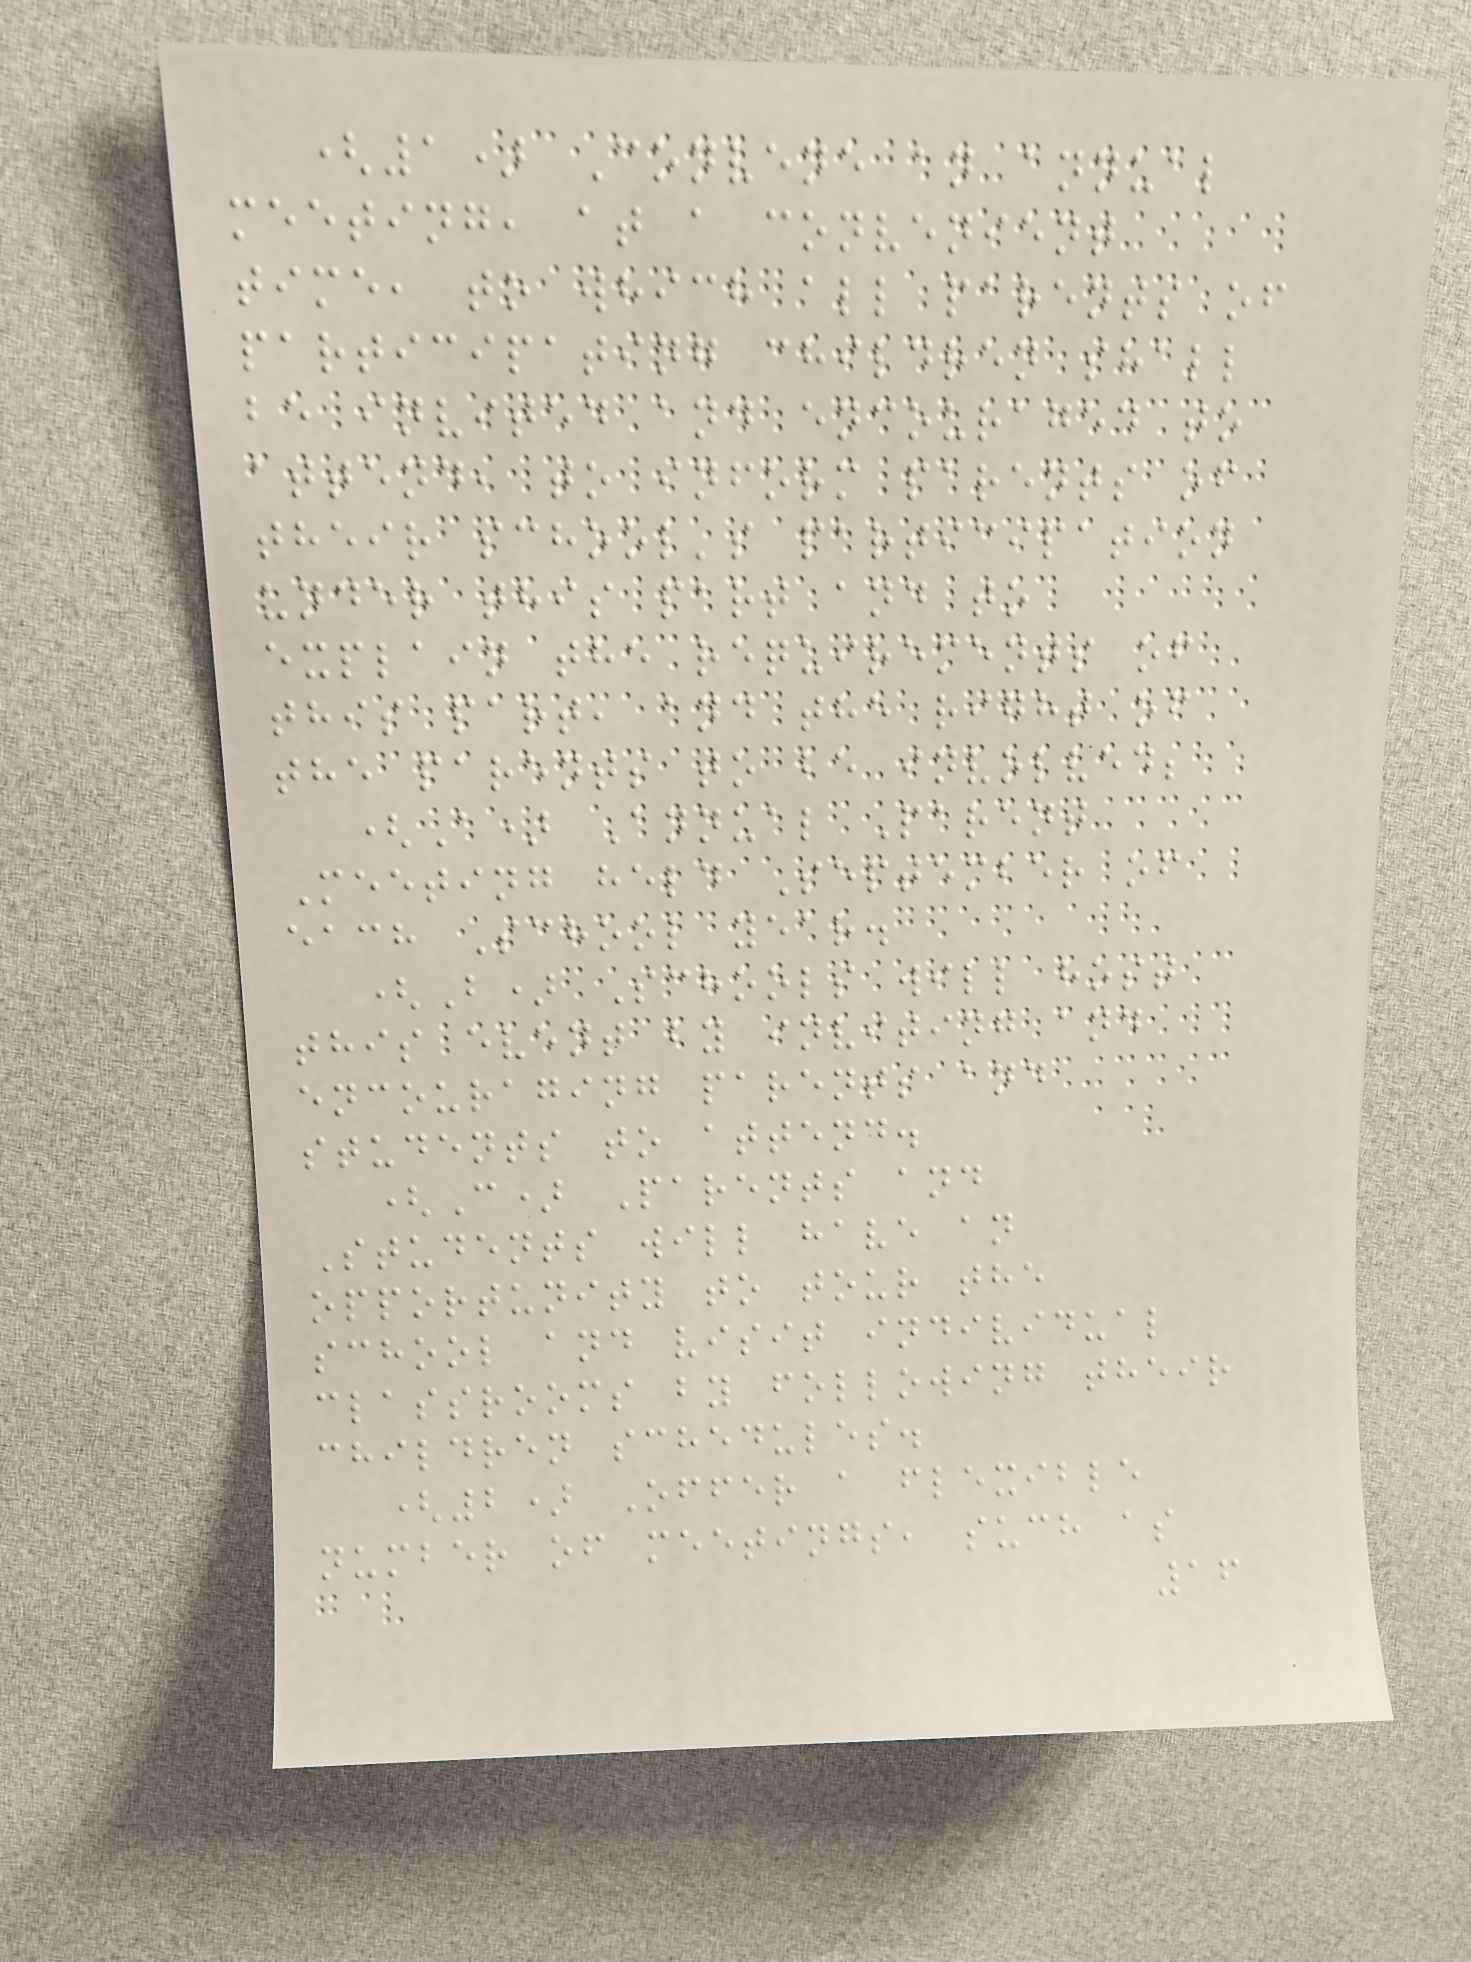(1) Convene an annual
meeting, at a convenient
time, to which all parents of
participating children shall
be invited and encouraged to
attend, to inform parents of
their school's participation
under this part and to
explain the requirements of
this part, and the right of
the parents to be involved;
(A) Annual Parent
Meeting held September of
each School year.
(B) Schools will host
this event by inviting and
encouraging parents and
students to attend.
(C) Parents and
Students will have an
opportunity to tour the
school and visit individual
classrooms by following their
children schedules.
(2) Offer a flexible
number of meetings, such as
16
